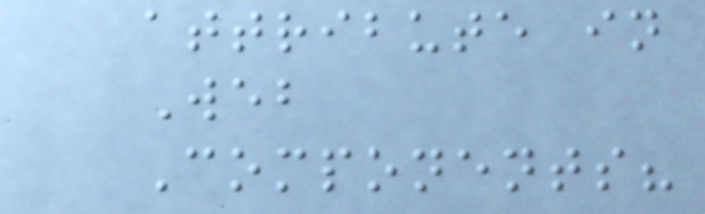attribute in
Web
Components?
